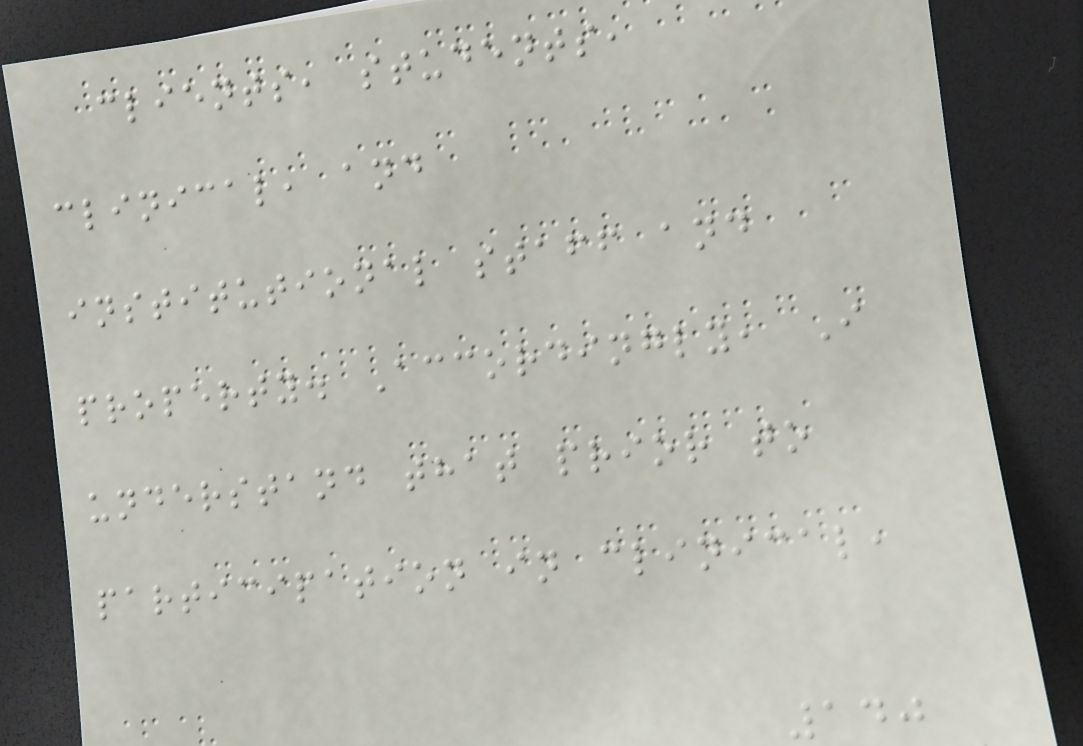clients, students,
clinical, and
institutional staff and
property. Accordingly, I
understand that prior to
participation in clinical,
140
